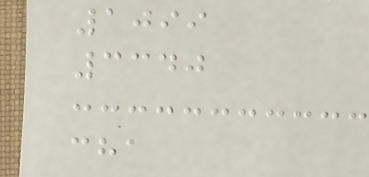1099
3340
cha
